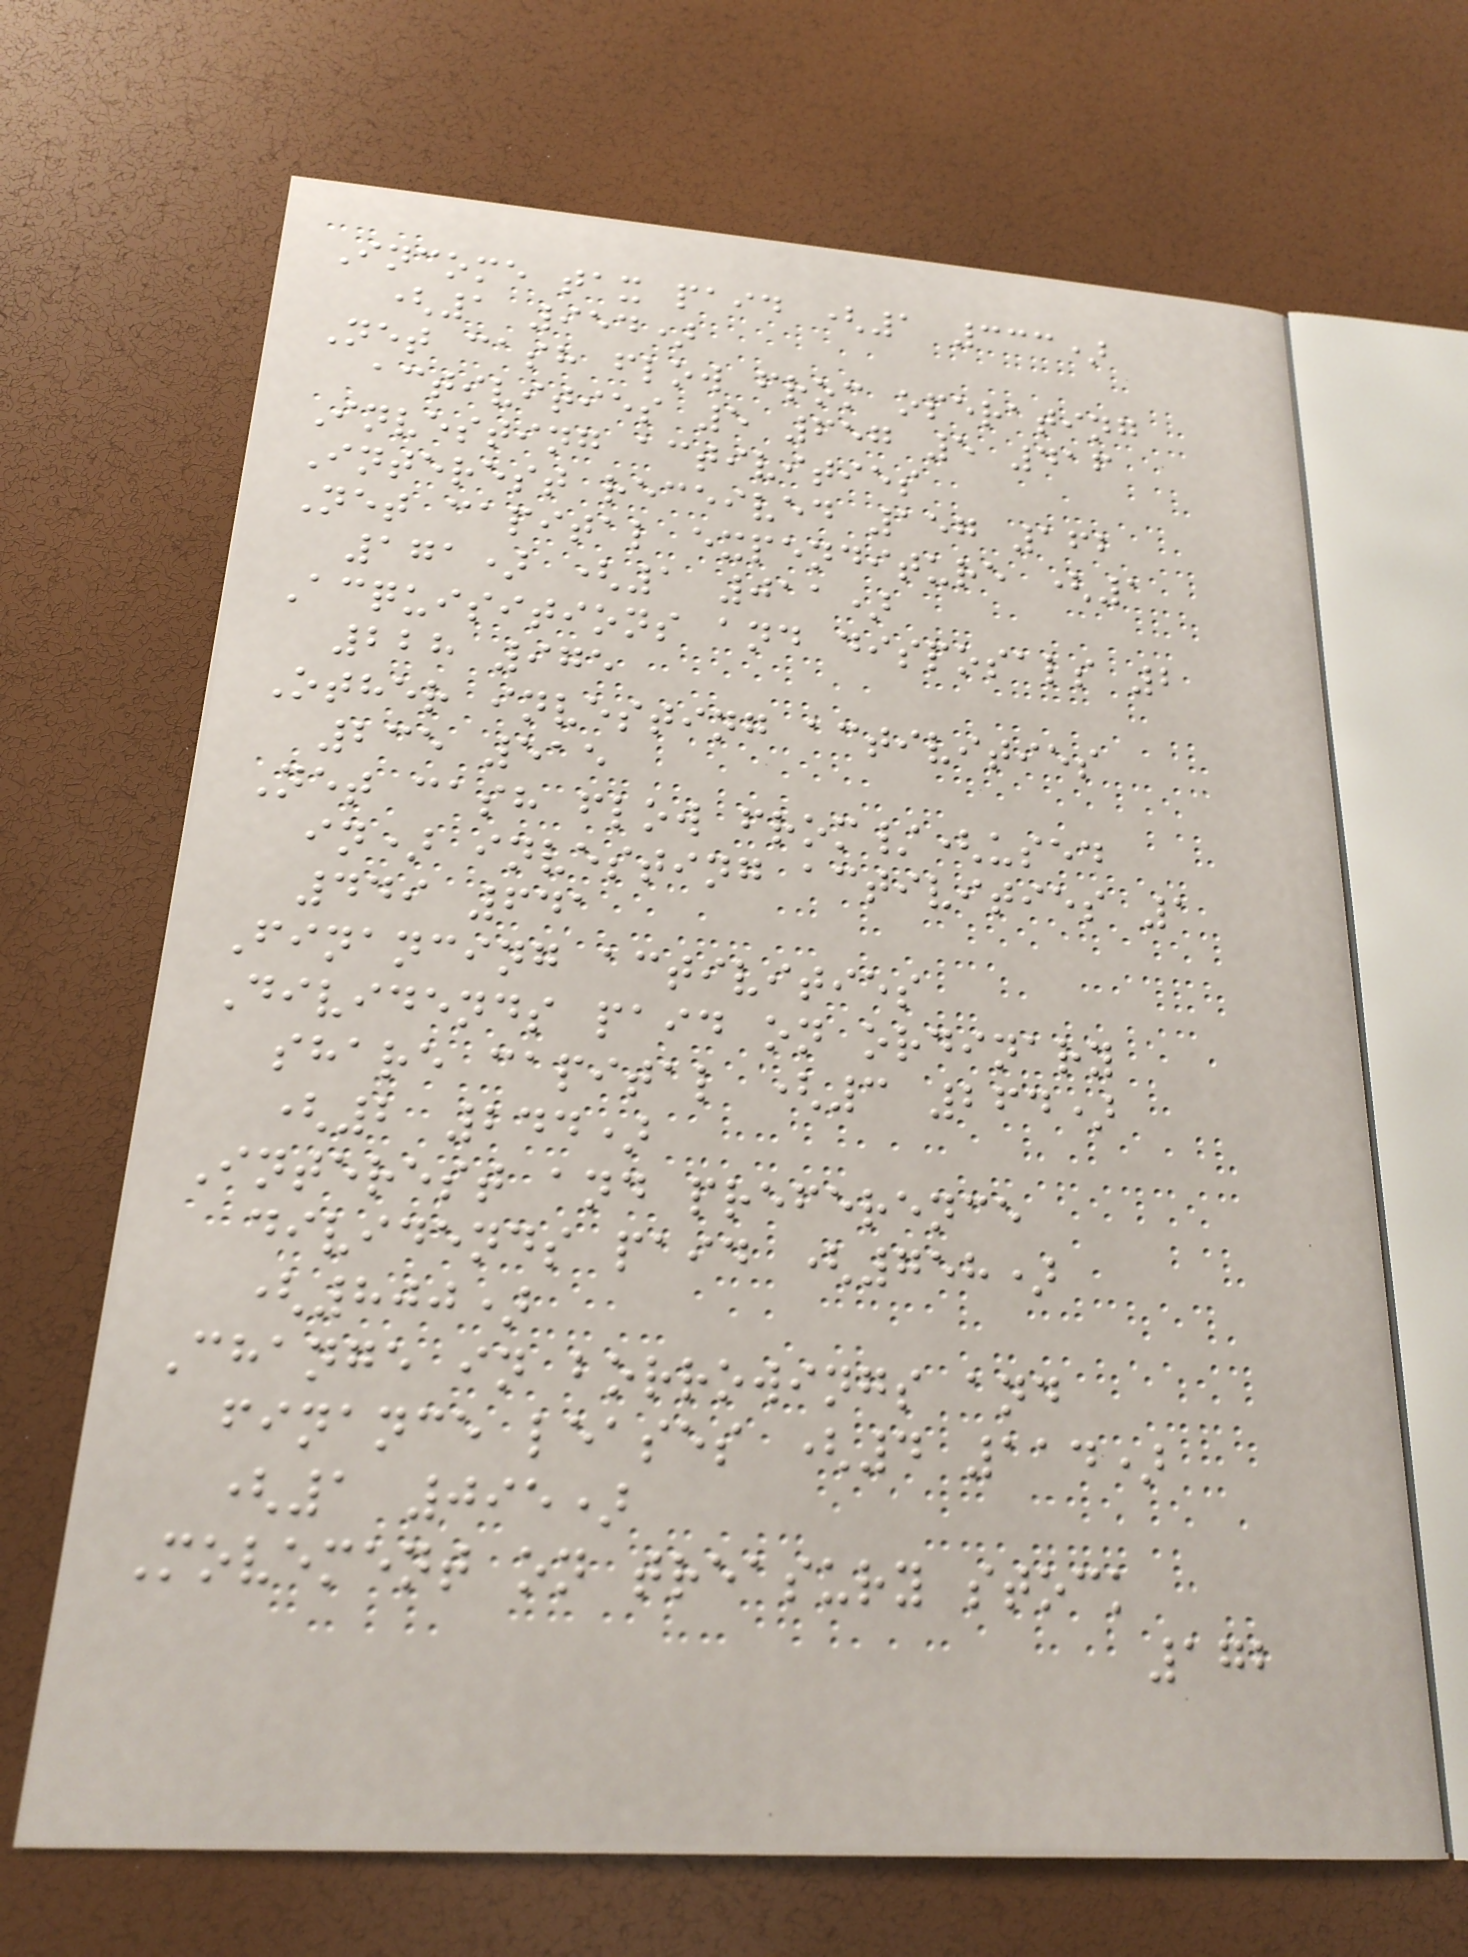Income tax paid (1 333)
(1 954)
Net cash flow from operating
activities 5 657 5 416
Investing activities
Interest received 157 162
Net capital expenditure (1
171) (1 011)
Acquisitions and disposals 2
228 975
Other investing activities
235 515
Net cash flow from/(used
in) investing activities 1
449 641
Financing activities
Dividends paid on ordinary
share capital (3 264)
(2 244)
Interest and preference
dividends paid (758)
(800)
Change in borrowings and
finance leases (4 114)
(1 095)
Movement on treasury stock
172
